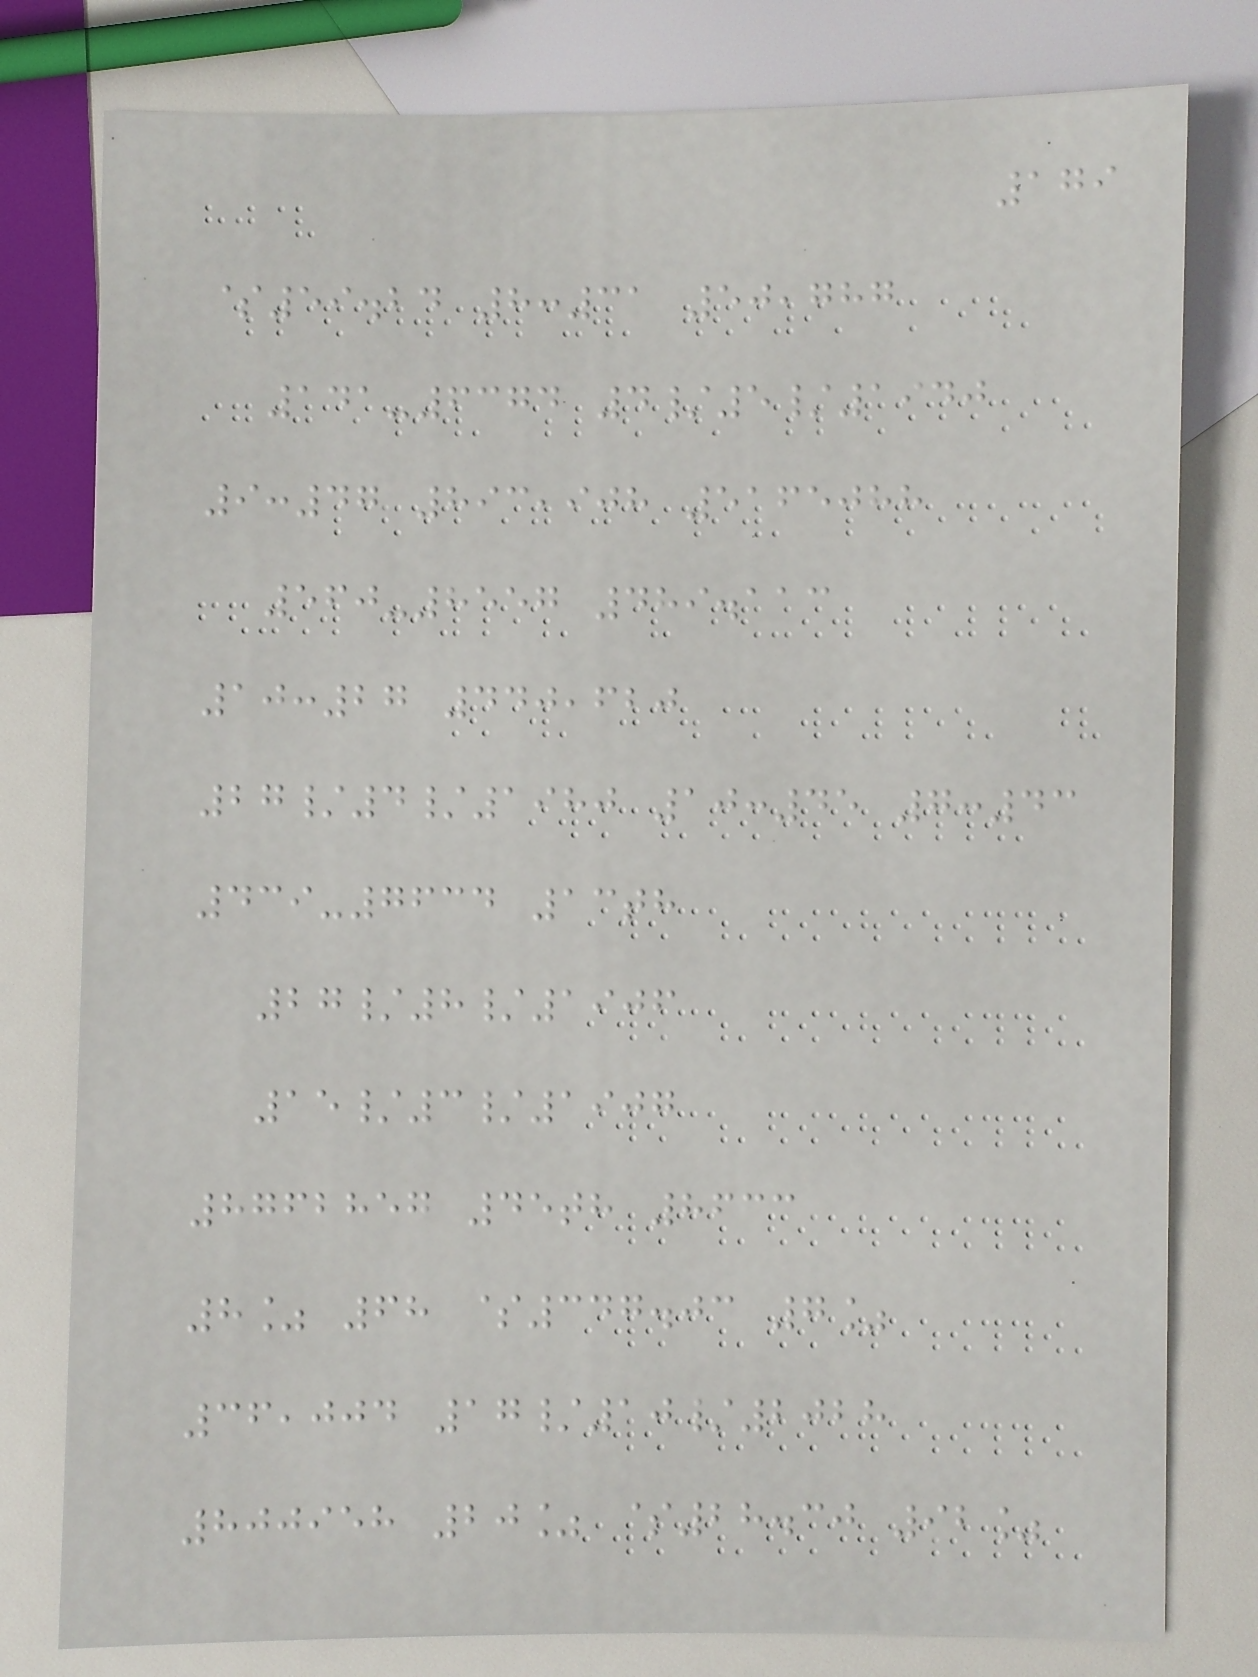179
$59.24 8:31 50,787
141-6374 4/5/1940
9:47 893,908 5165088
560-8557 489.113
10:27 440,620
27/4/1980 10:45 7:43
439-7634 13th
27/8/1906
15/3/1907
8762857 45th 8633
8% 68 $347.03 7%
36,004 17/10/2028
800958 20% $28.30 92%
